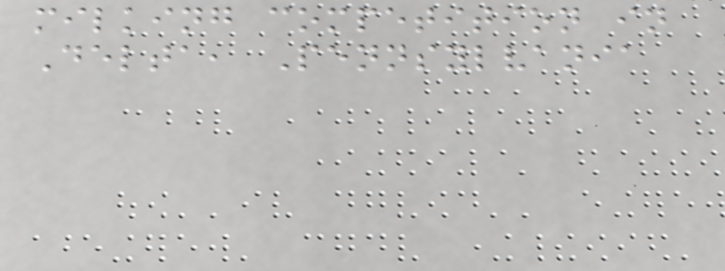milking competition in
Delta, Pennsylvania
